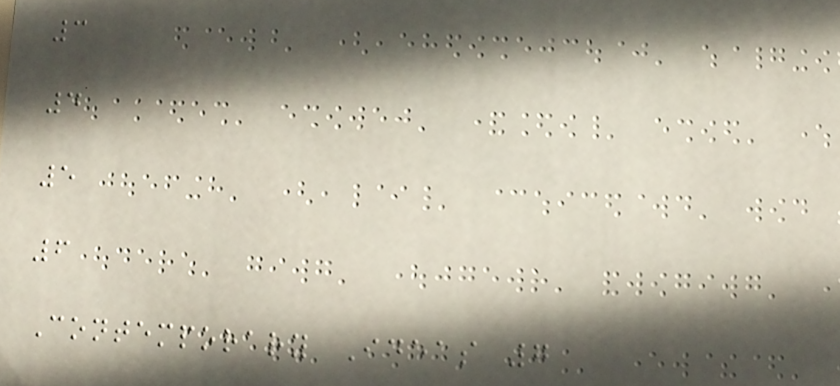3
4
5
6
Contemporary Ideas 7
